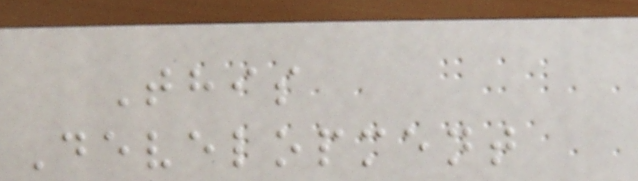This
Development
